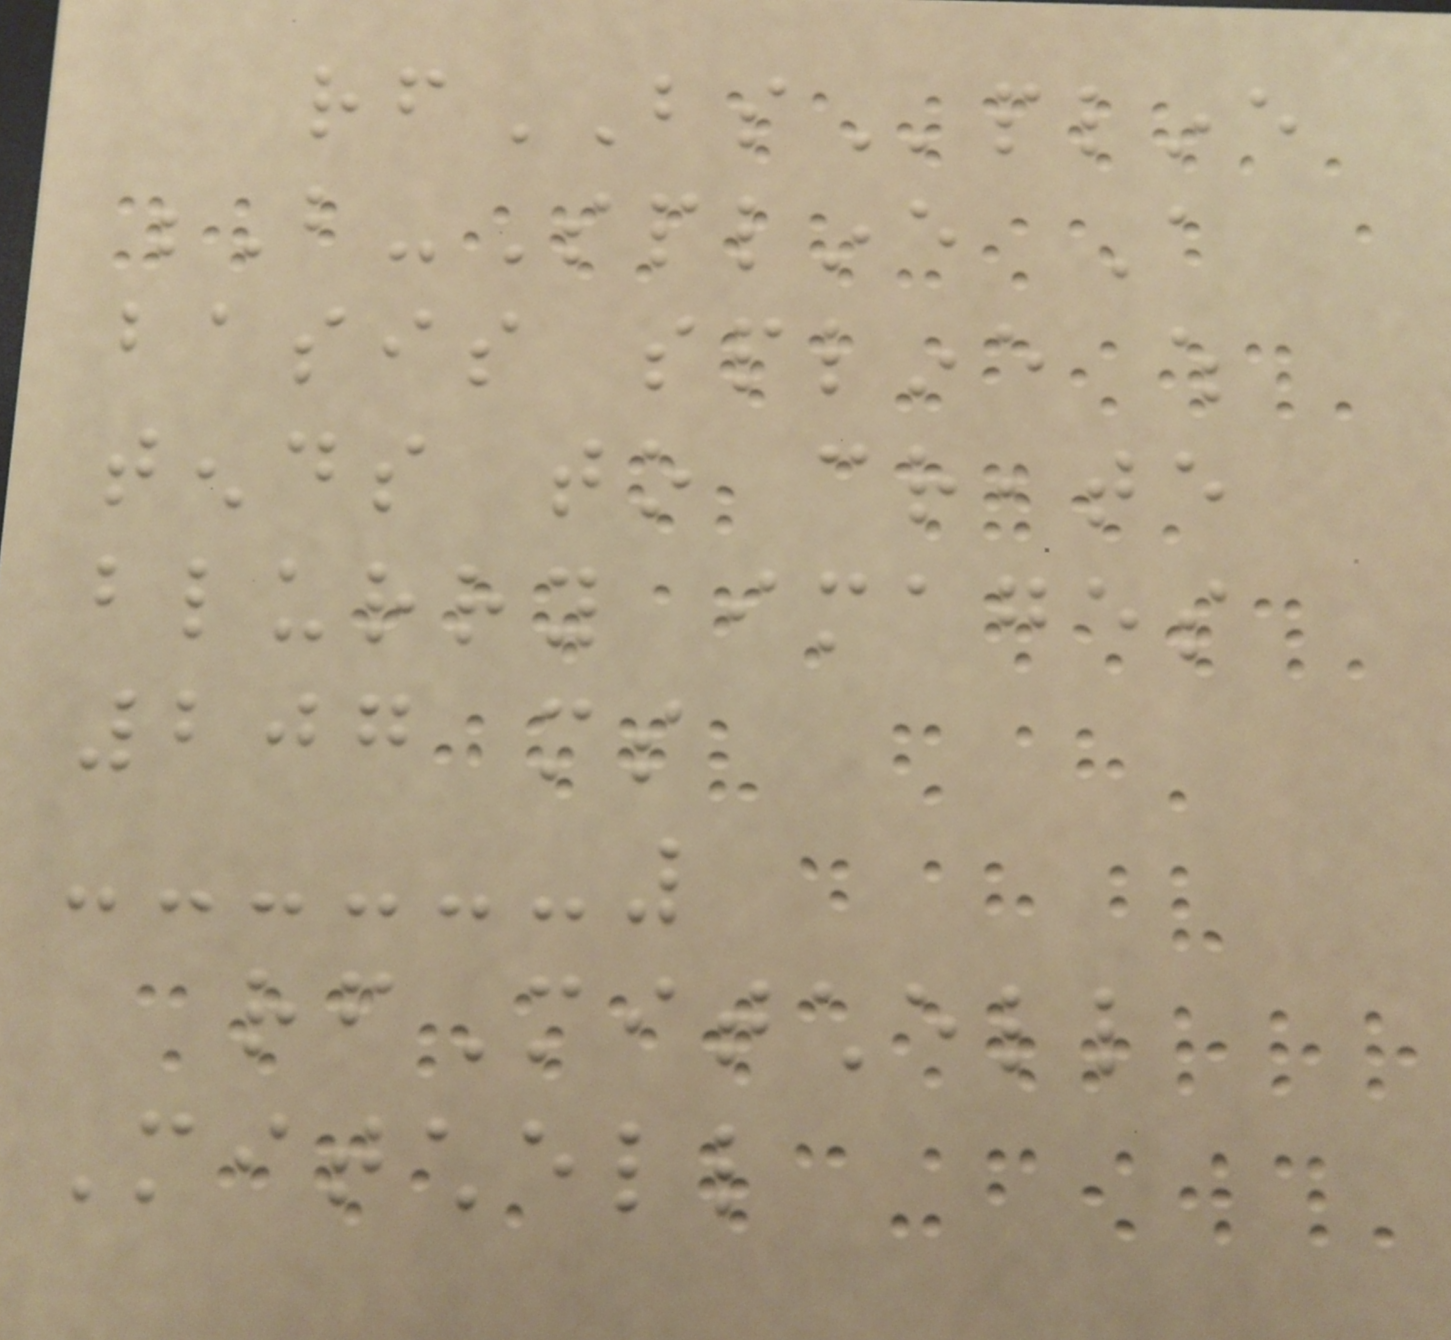rfBSpline
B-Spline A
basis spline which
tends to create
blurry images
207 ms
rfMitchell
Mitchell
